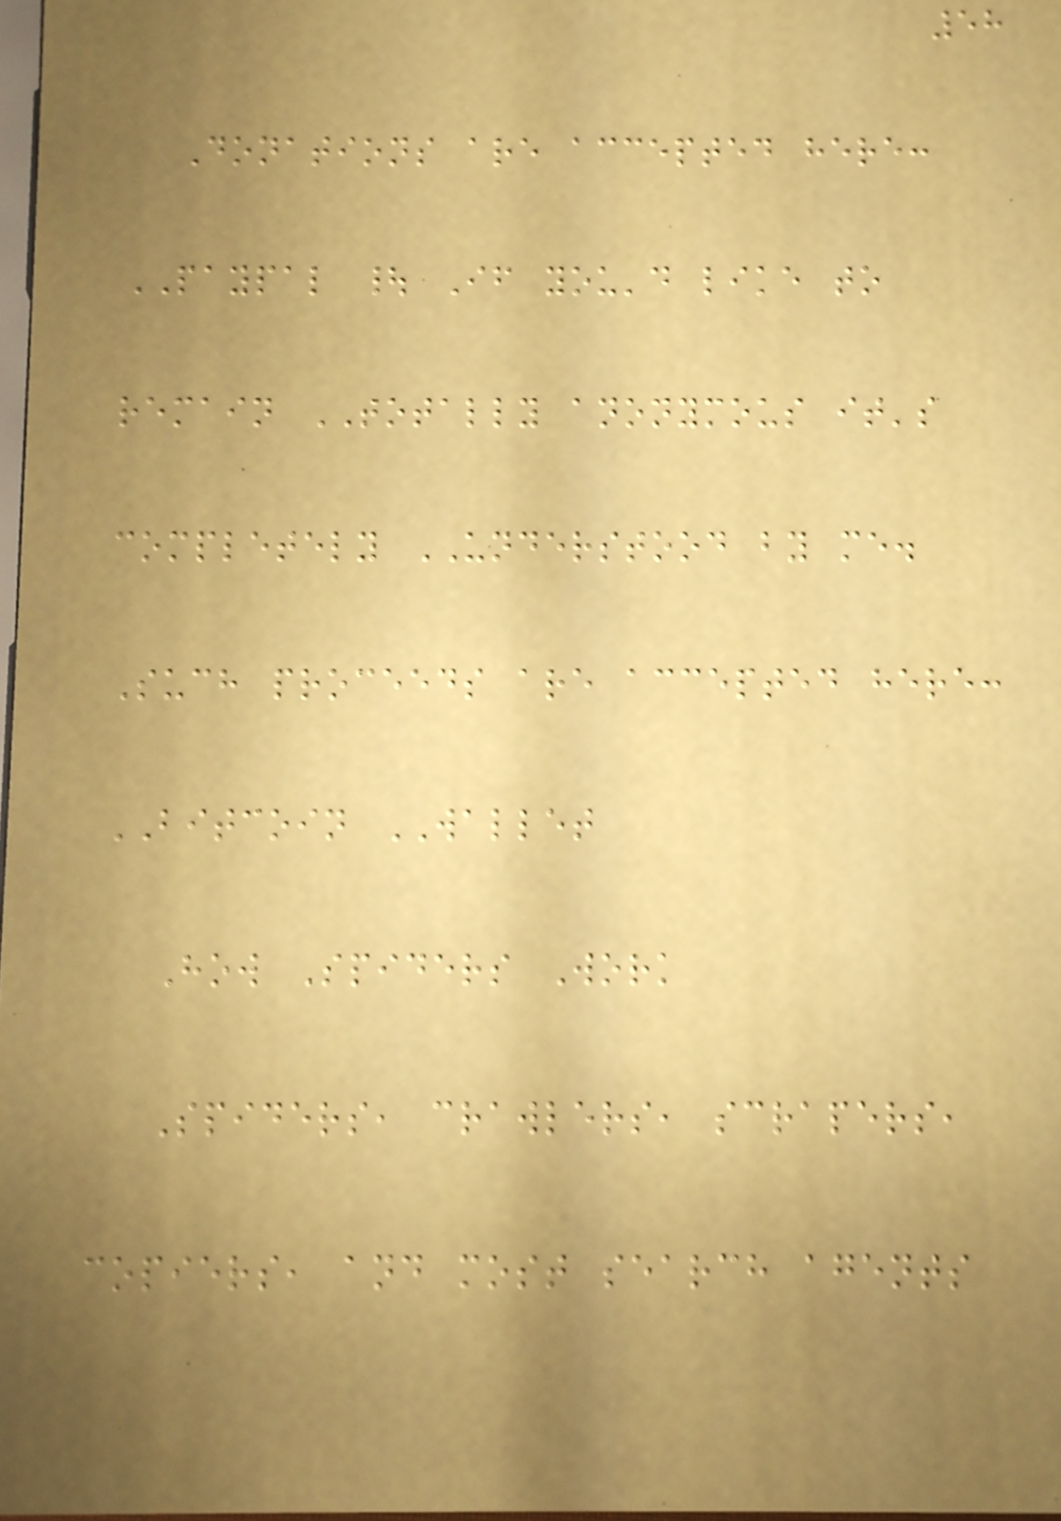58
Donations are accepted here:
PAYPAL | If you'd like to
remain TOTALLY anonymous it's
completely UNDERSTOOD by me.
Such proceeds are accepted here:
BITCOIN WALLET
How Spiders Work
Spiders, crawlers, scrapers,
copiers, and most search agents
